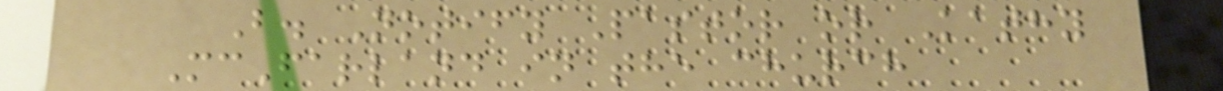B. Notify Pastor or Kathy
McFarland in the church
